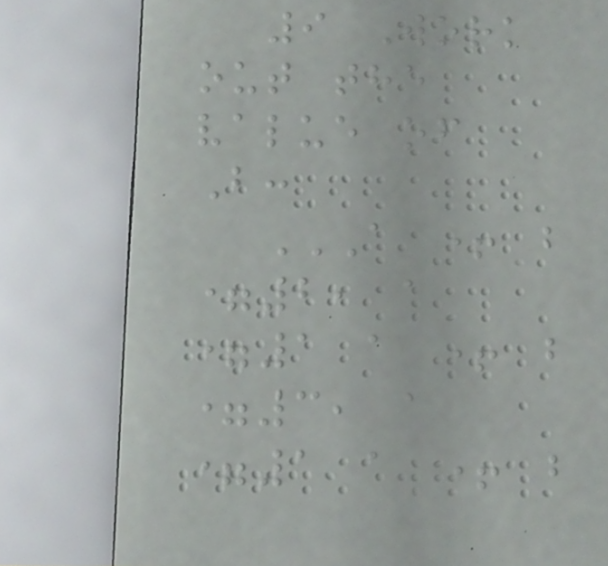9 Work
out the
value of
B:
A + B
=2, A
=1 A + B
=3, A
=1 A + B
